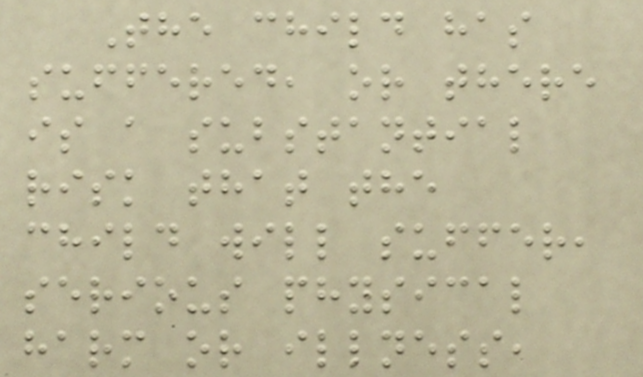The child has
suffered, or there
is a substantial
risk that the
child will suffer,
serious physical
harm or illness,
